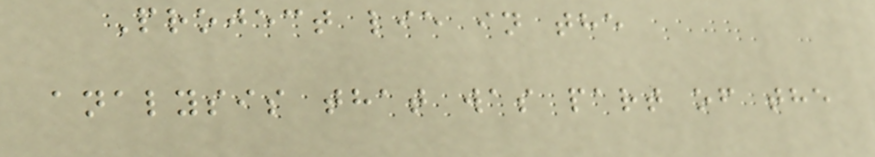Project lie in the
analysis that was part of the
